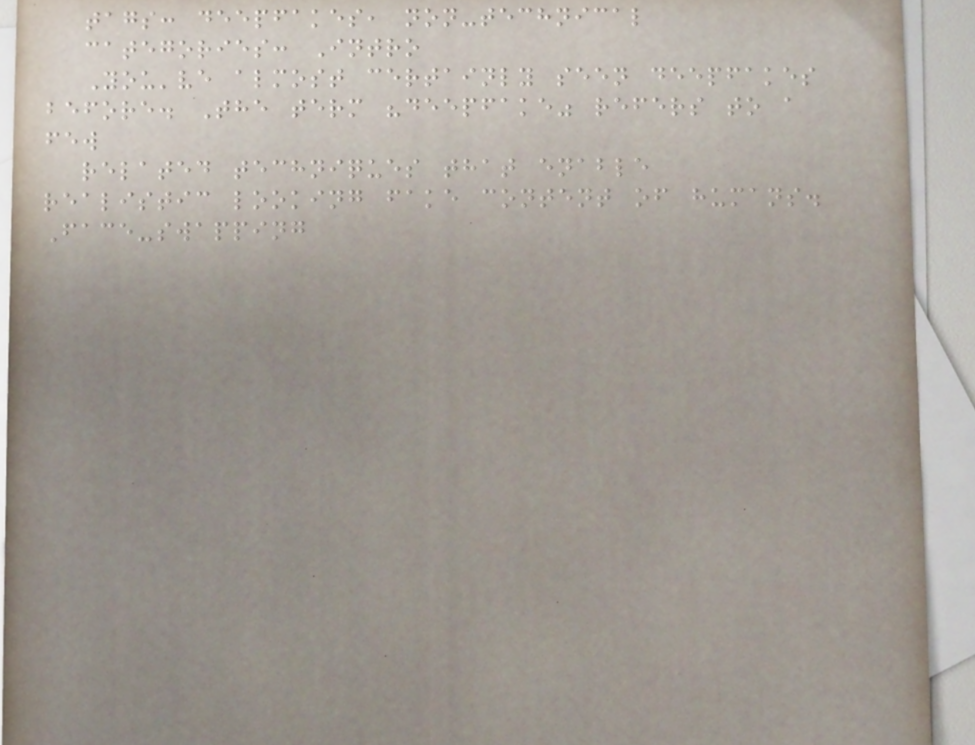tags: deepfakes, non-technical
categories: Intro
You've almost certainly seen deepfakes
before. The term "deepfake" refers to a
few
related techniques that enable
realistic looking fake content of humans.
Face-swapping
